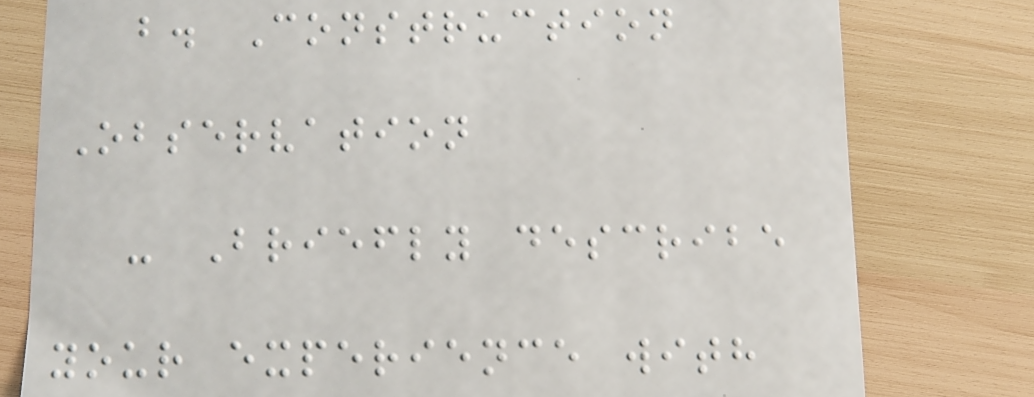b. Construction
Observation
- Briefly describe
your experience with
